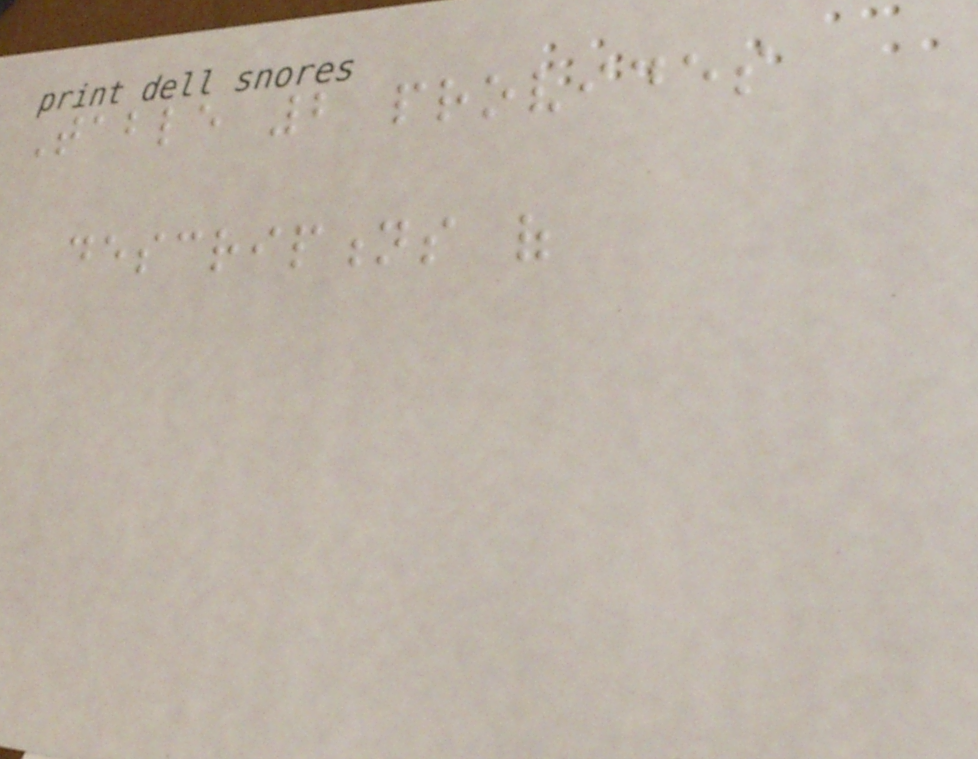Table 2 provides
descriptions of
